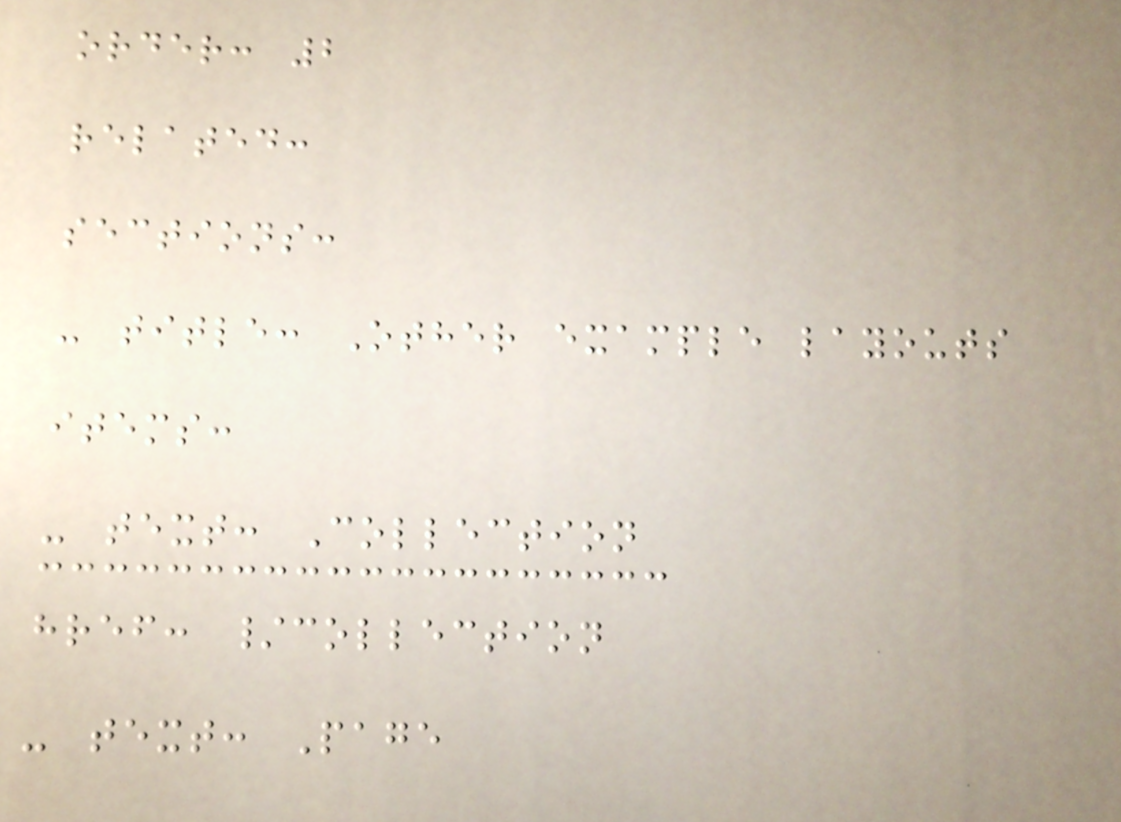order: 2
related:
sections:
- title: Other example layouts
items:
- text: Collection
href: /collection
- text: Page
